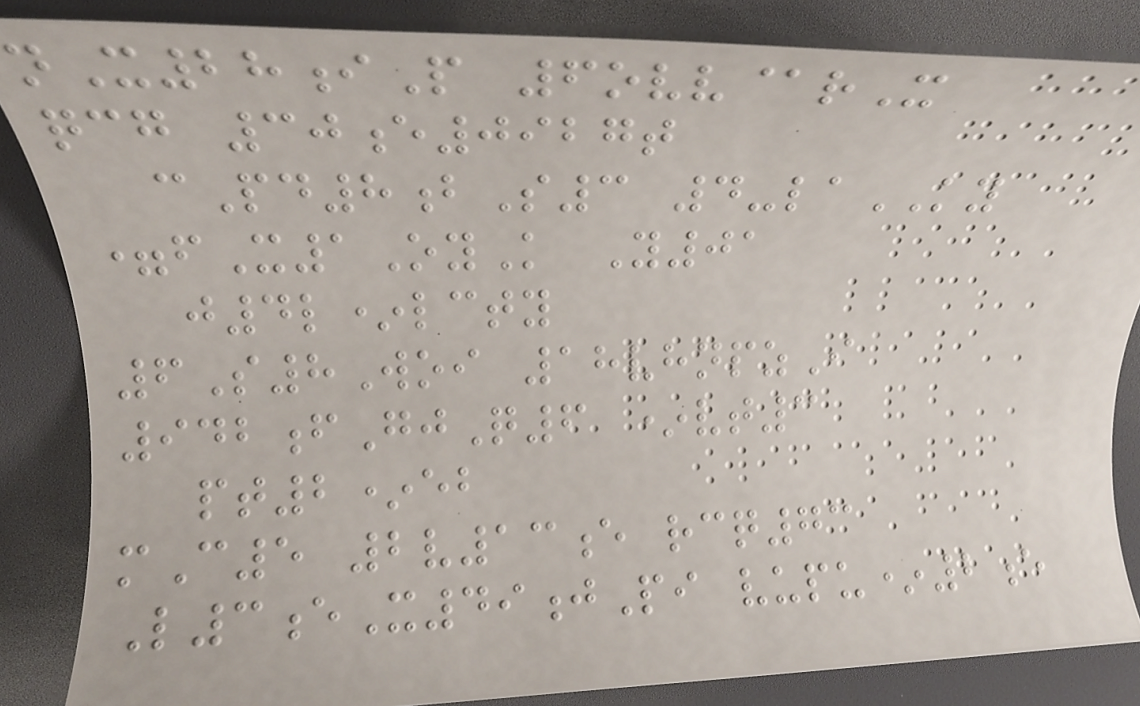nX28iP 6ovv@rX
qcg 30e0927t
cPd8bS3 4-laKY
=fX1OyK Y01
j4l*lcty
6S8Woi 18vhnpzI
942fGjQ6 *vt3
pt2*eb
mC5 2v13e rcq73
L3eX49jPi vupu*2e
